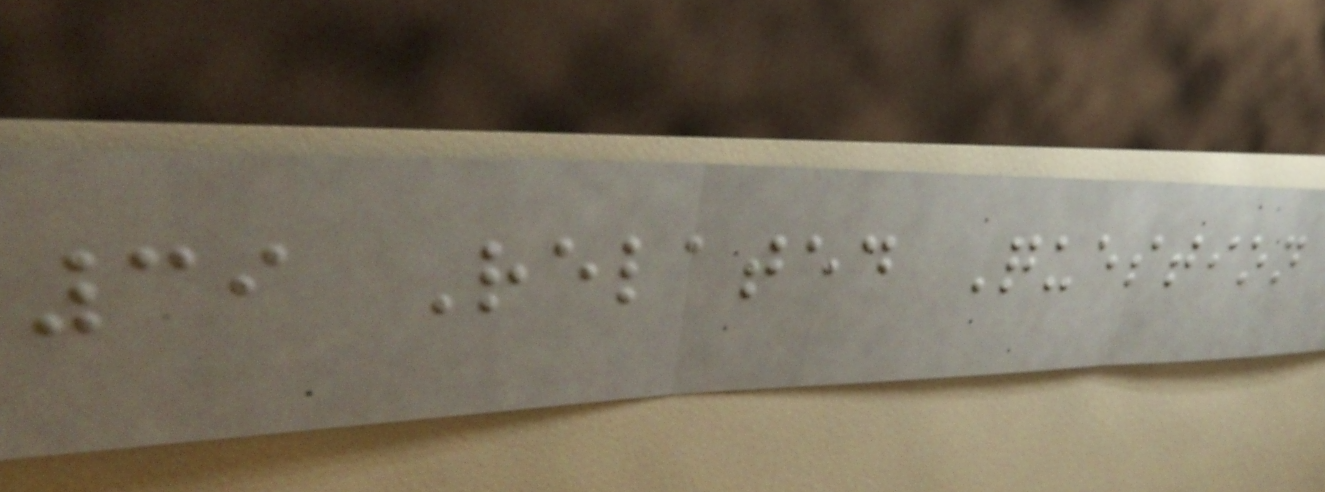39 Related Question
